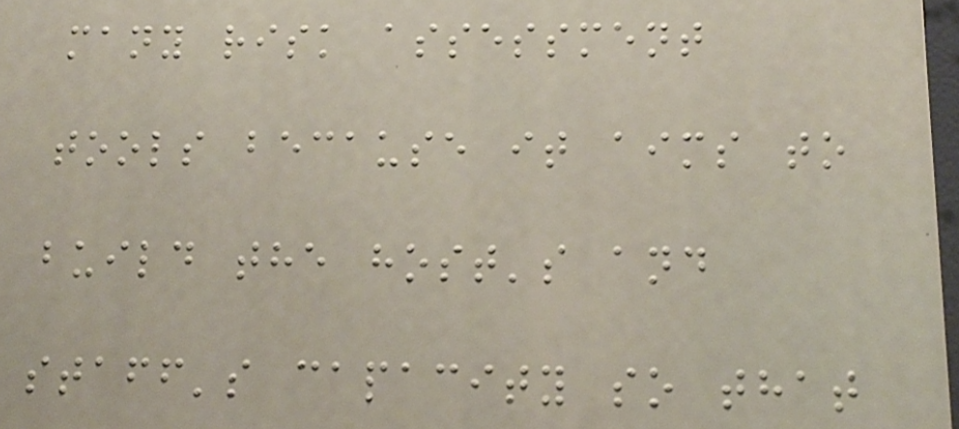many risk assessment
tools because it aims to
build the host's and
staff's capacity so that
